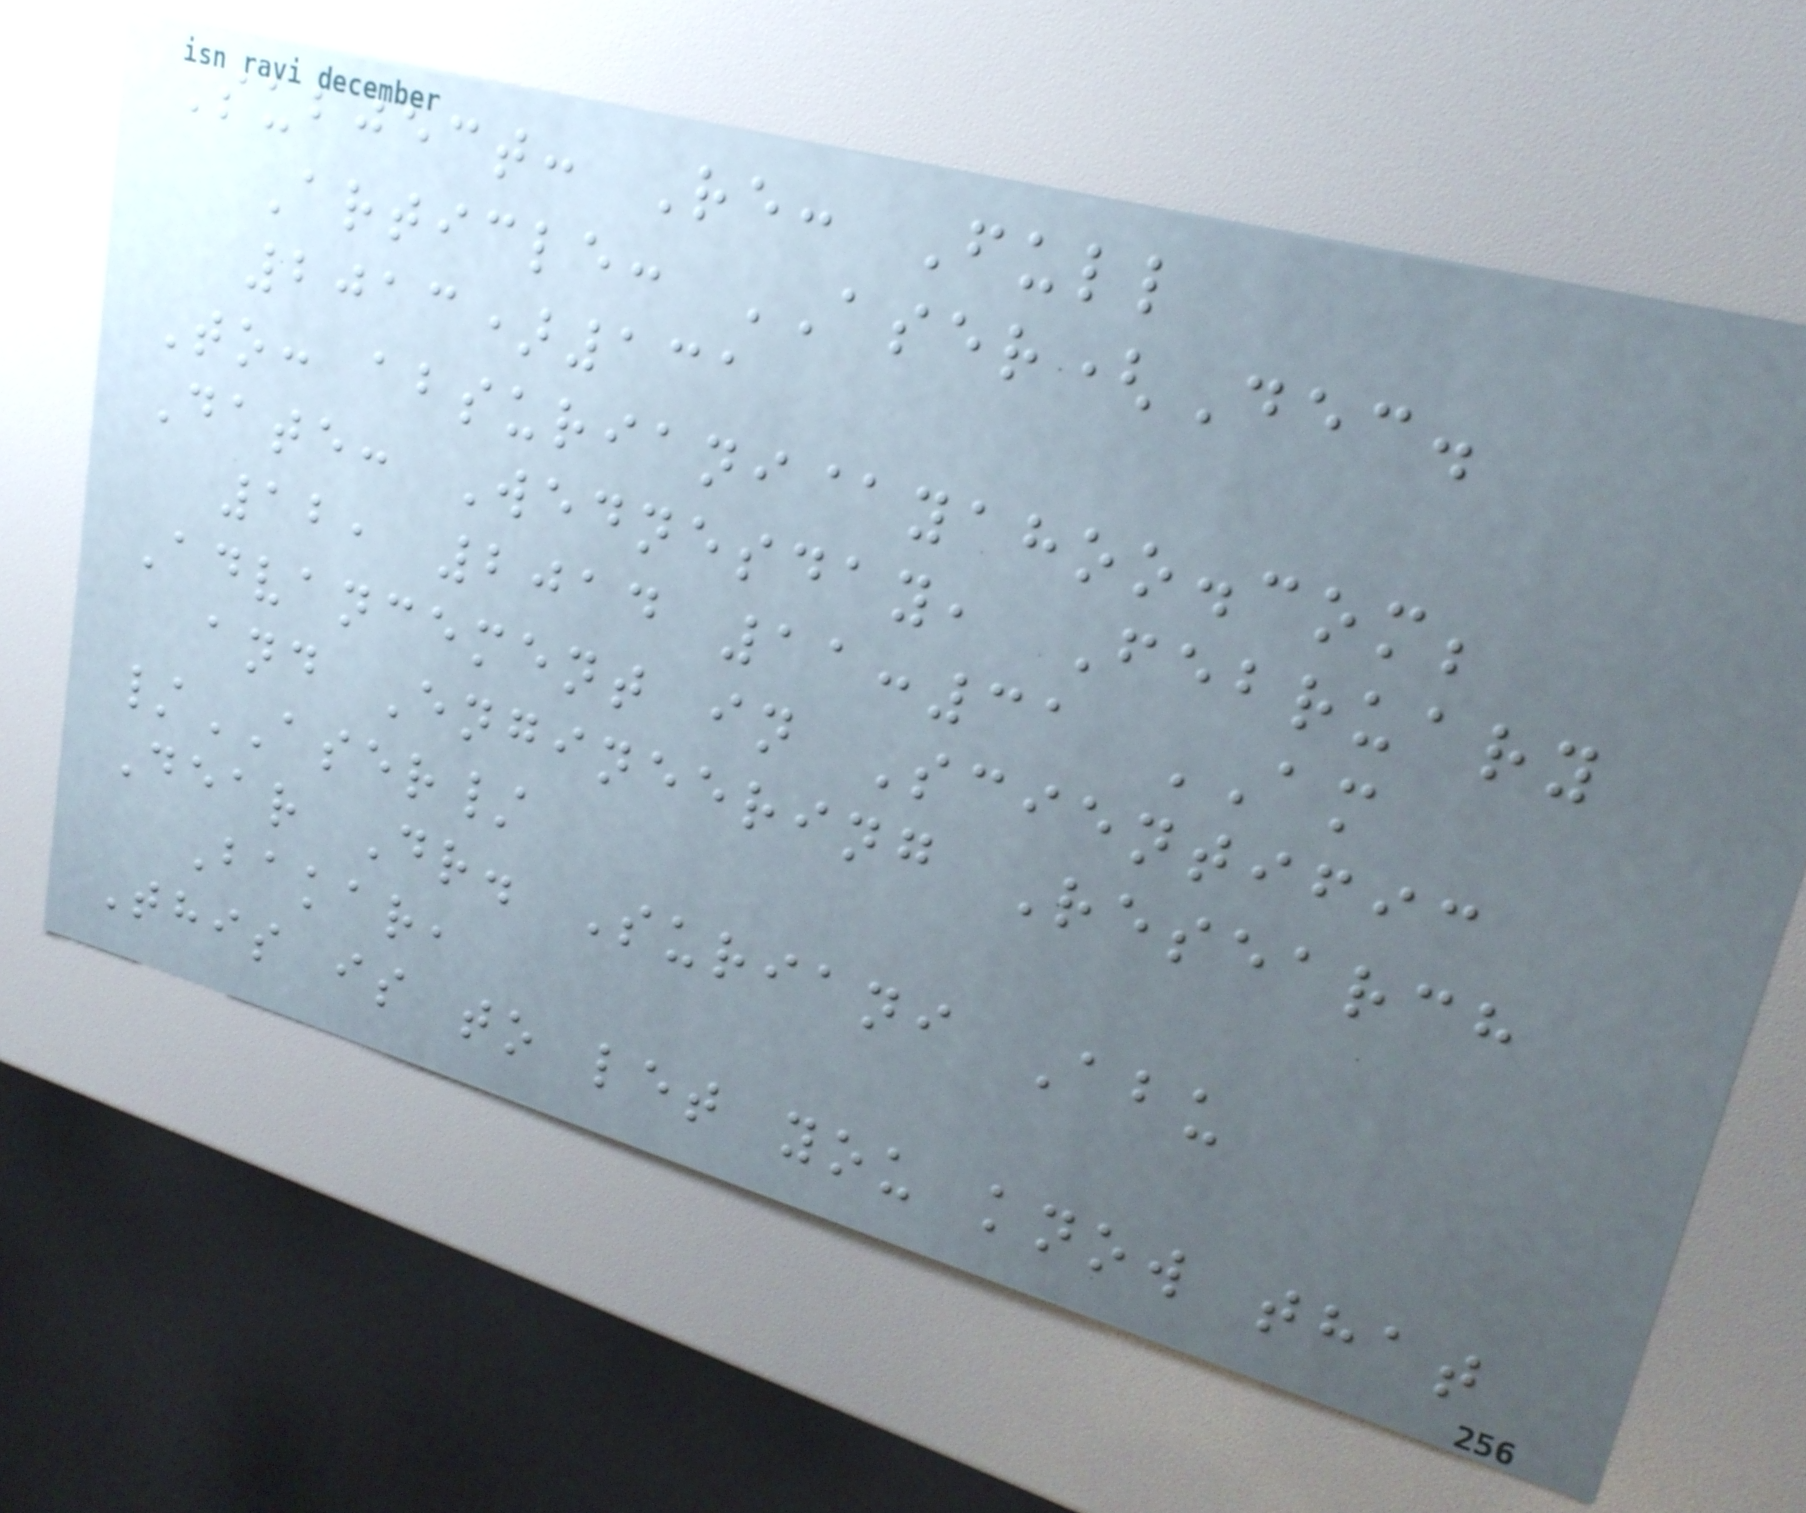Subject: Re: Full
Article: ASER(Dec.
2013)131
To: absuriani@yahoo.com;
Date: Wednesday, February
12, 2014 11:31 AM
Advancement in Scientific
and Engineering Research
/ASER/
Dear Dr. Suriani Abu
Bakar,
This is to let you know that
